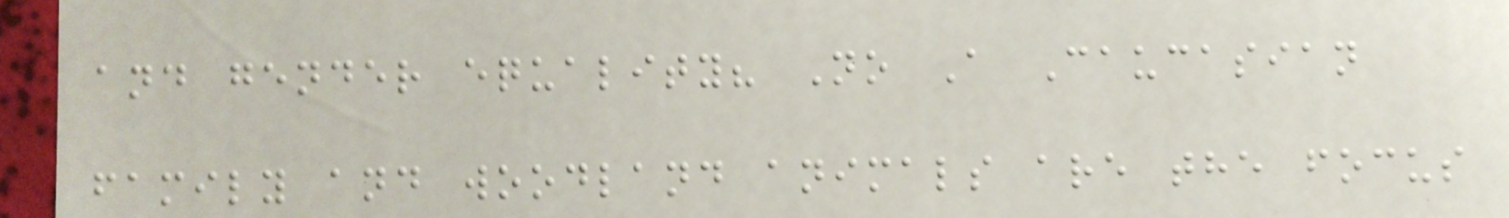and gender equality? No A Caucasian
family and woodland animals are the focus
